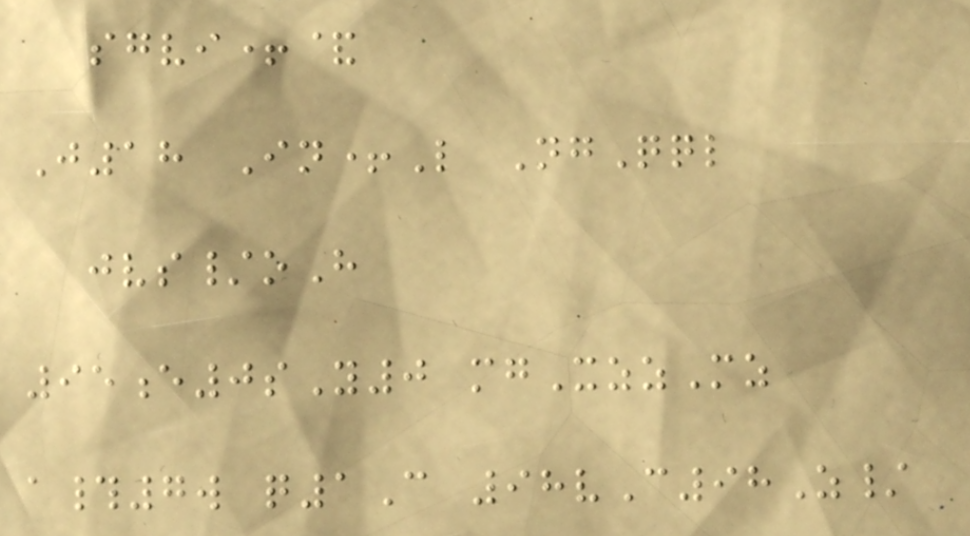sgvi+&
J18 In+L NgQql
jvs/oH
95e0sY0 mgXzzMz
a#7w q1C 98vC98Z/
